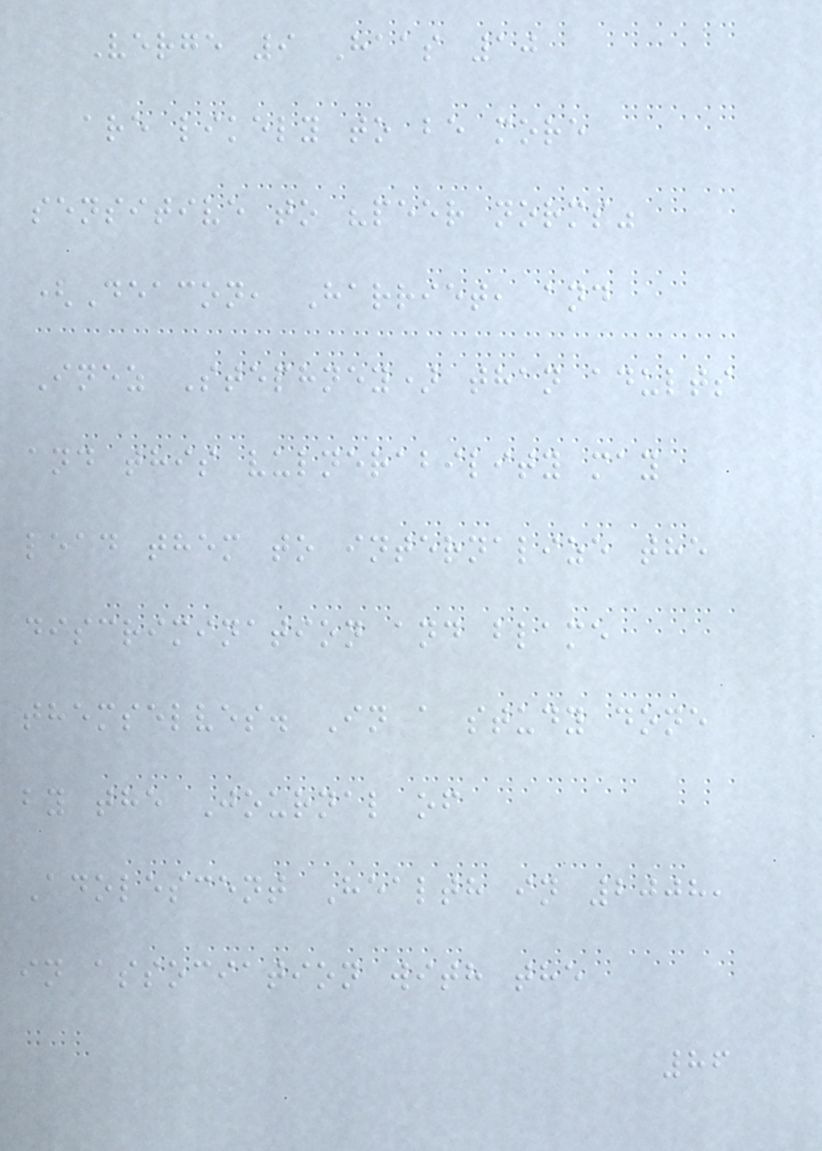Verge 9 Haas 10
are likely to be more
sensitive to "peer norms"
(Deacon, Harriet, and
Inez Stephney) than adults
and this vulnerability may
lead them to internalize the
discrimination and blame
themselves. In a study done
by the Journal of
Adolescent Health in 2008,
in association with the
86
